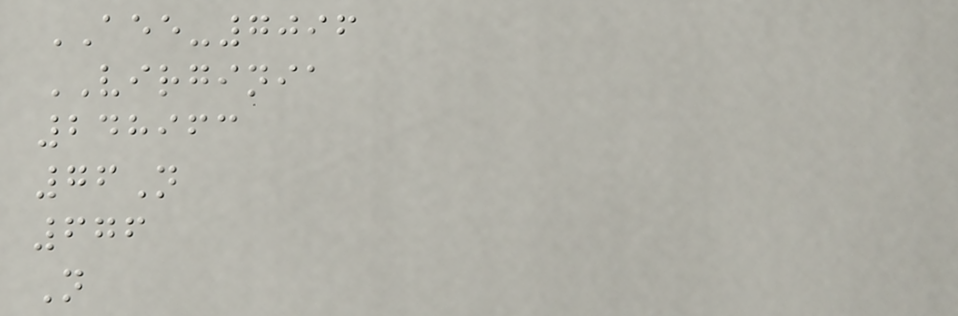AEE-7096
VIRGINIA
248963
76N
676
N
